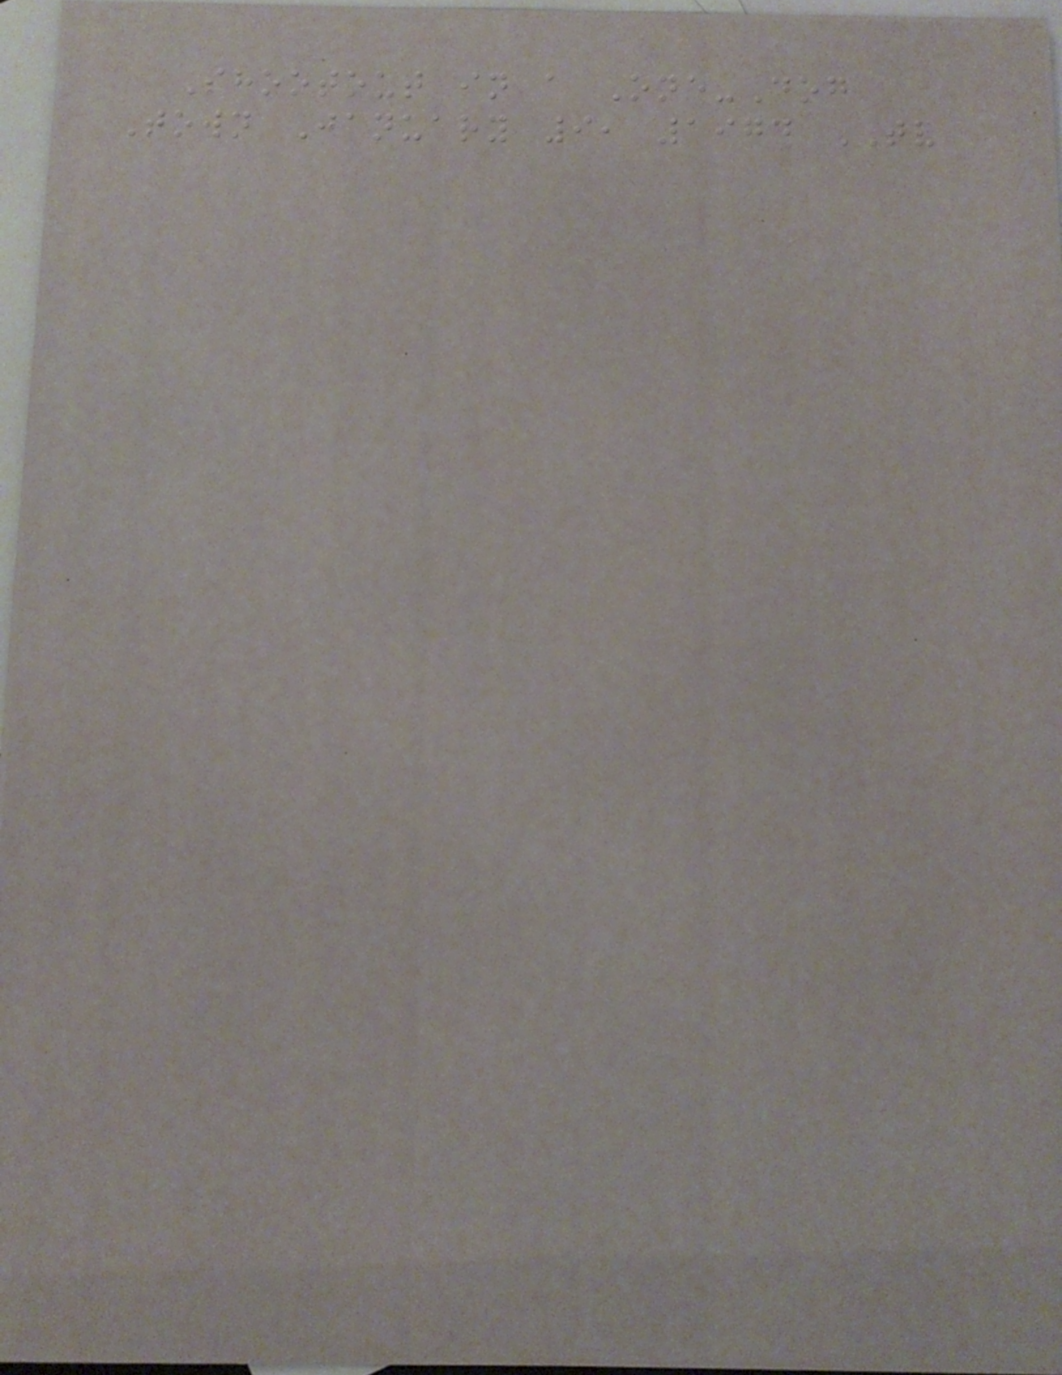Shootout in a One-Dog
Town January 9, 1974 TV
